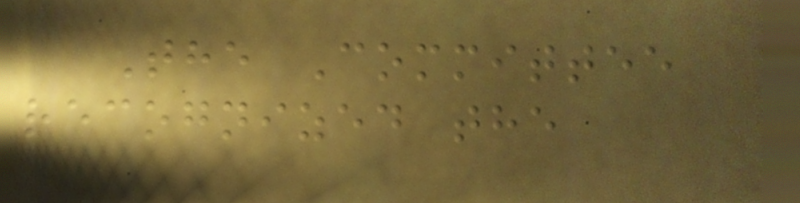The Committee
recognized the
